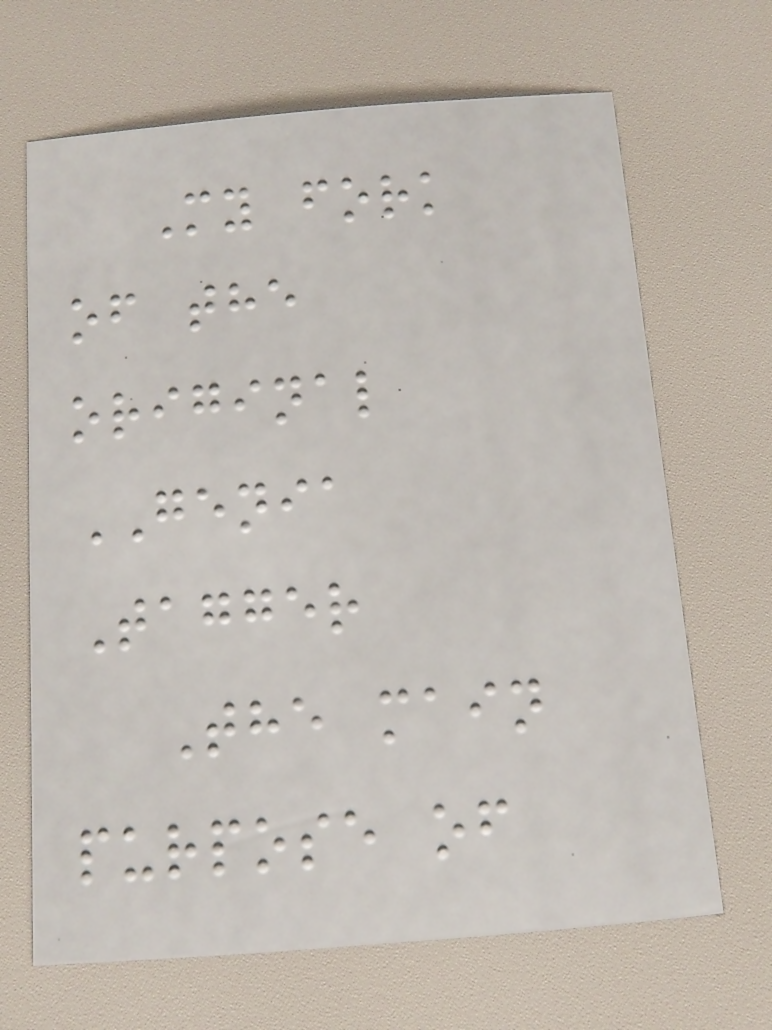My fork
of the
original
GENIA
Tagger
The main
purpose of
